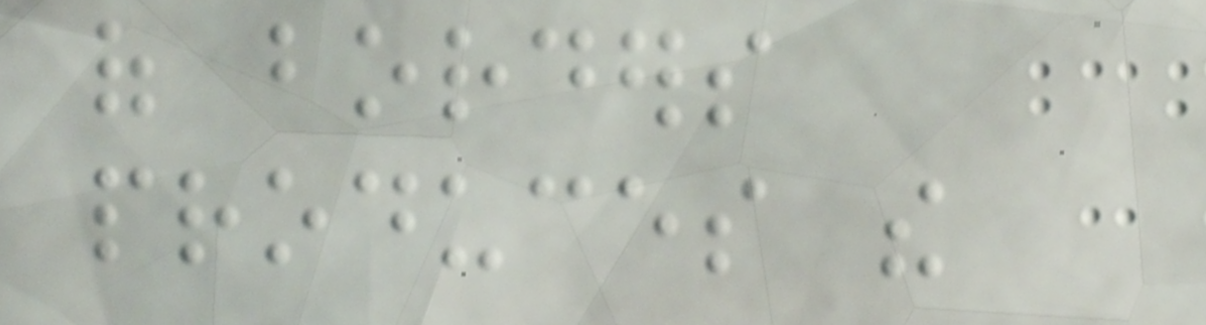of borders
produces the
